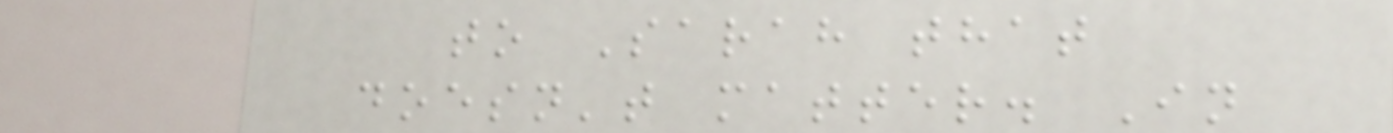to Sarah that
doesn't matter. In
